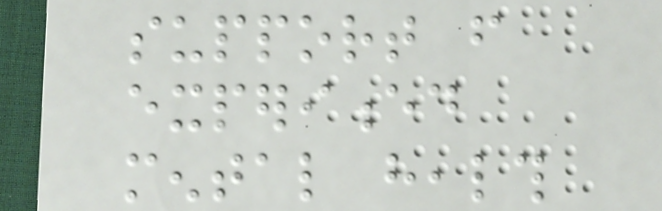support from
experienced
mental health
